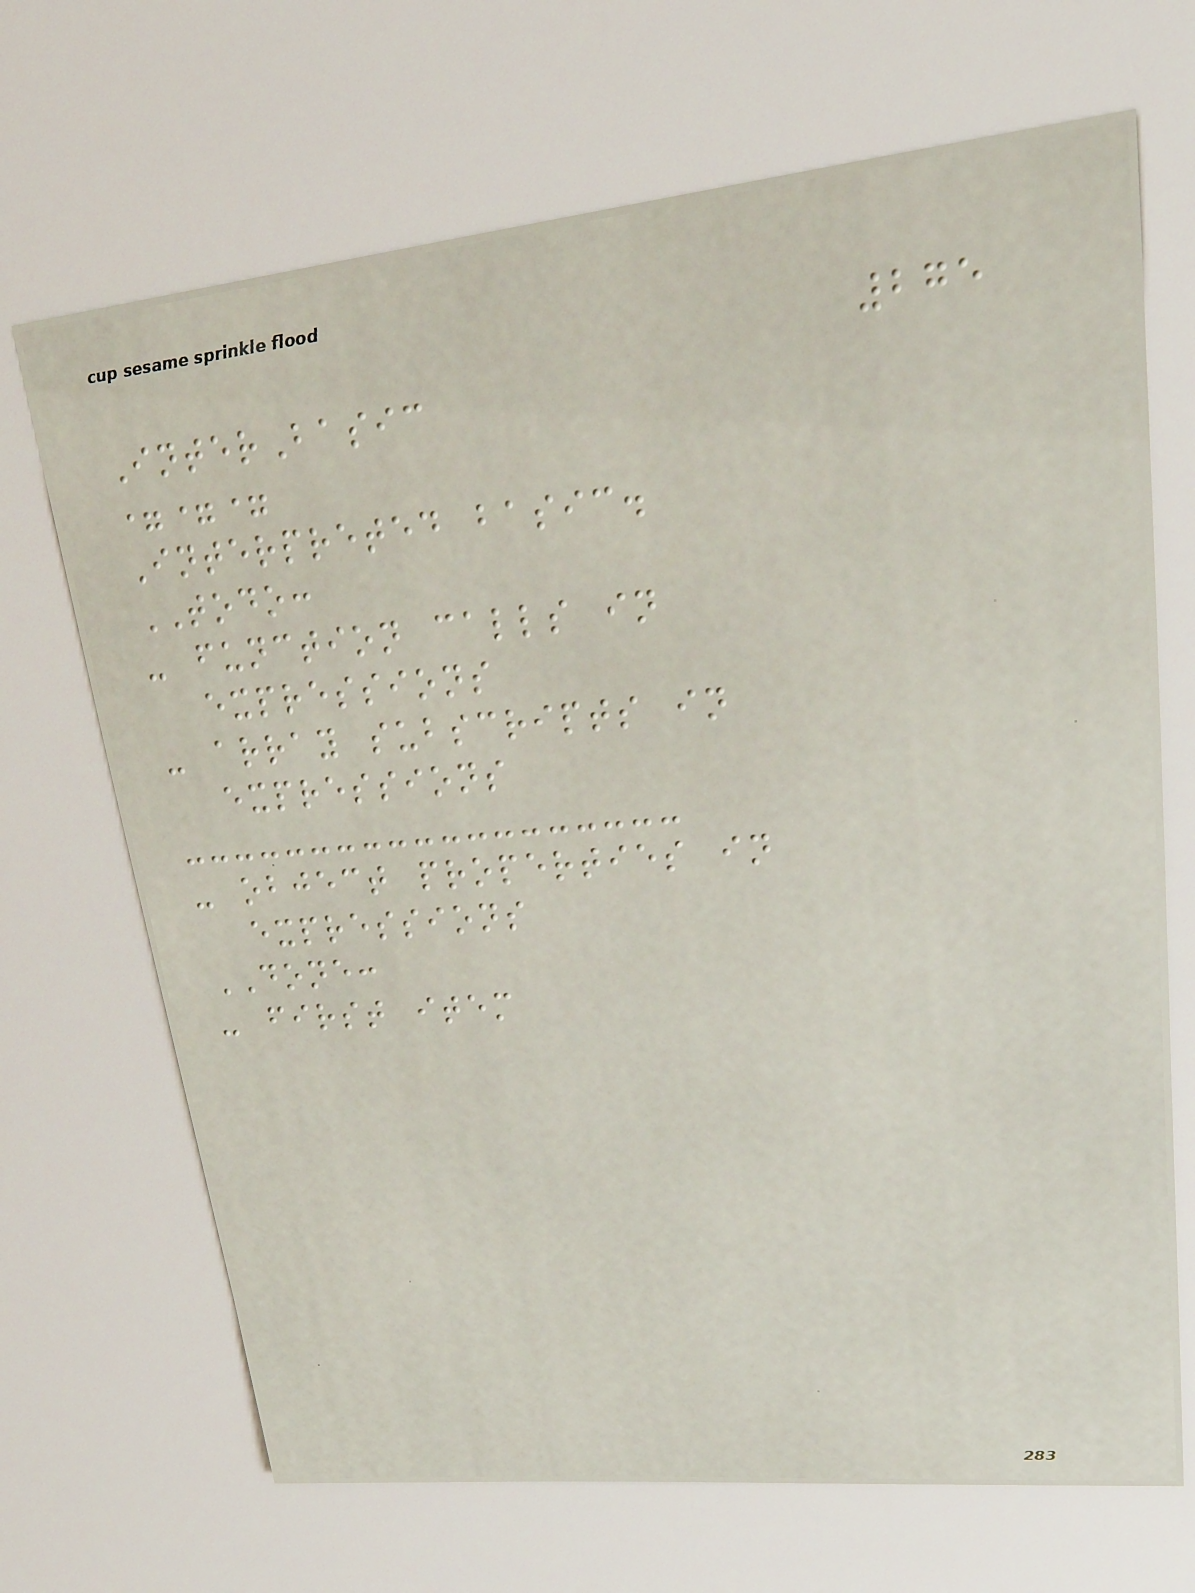275
InterBasic
===
Interpreted basic.
TODO:
- function calls in
expressions
- array subscripts in
expressions
- object properties in
expressions
DONE:
- first item
